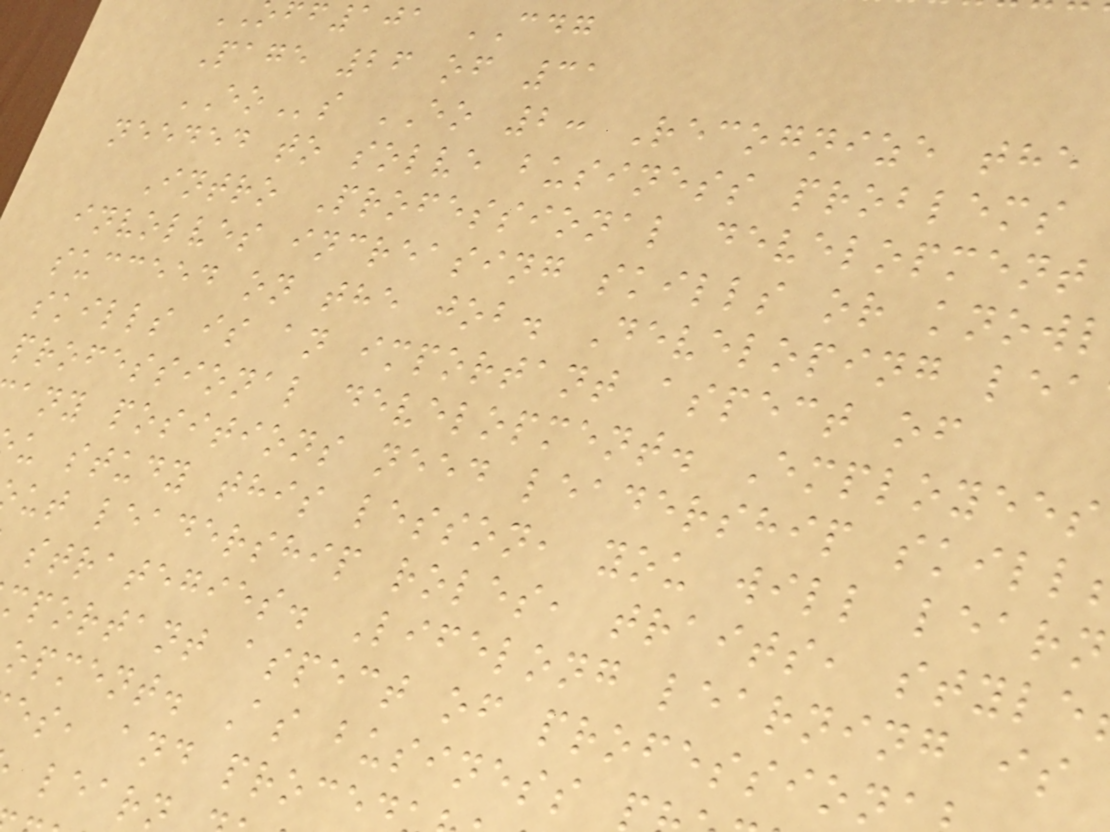ff101 CDG
Page 26 of 31
EOs EO 2: Recognize the
needed to solve business problems
Intro Professional development
involves increasing skills or know
succeed on the job. Developing lea
skills is an important aspect of
professional development. Employees
any positions need leadership skill
u study this lesson, you will learn
ut leadership roles, traits, style
strategies. Lifelong learning is
mportant aspect of profession
opment. As business
es, and proce
